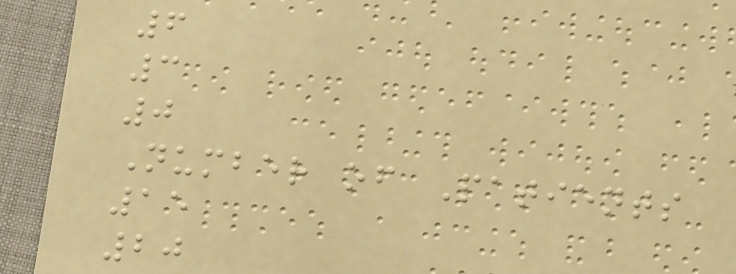6
3
0
Number of Patients
15
20
